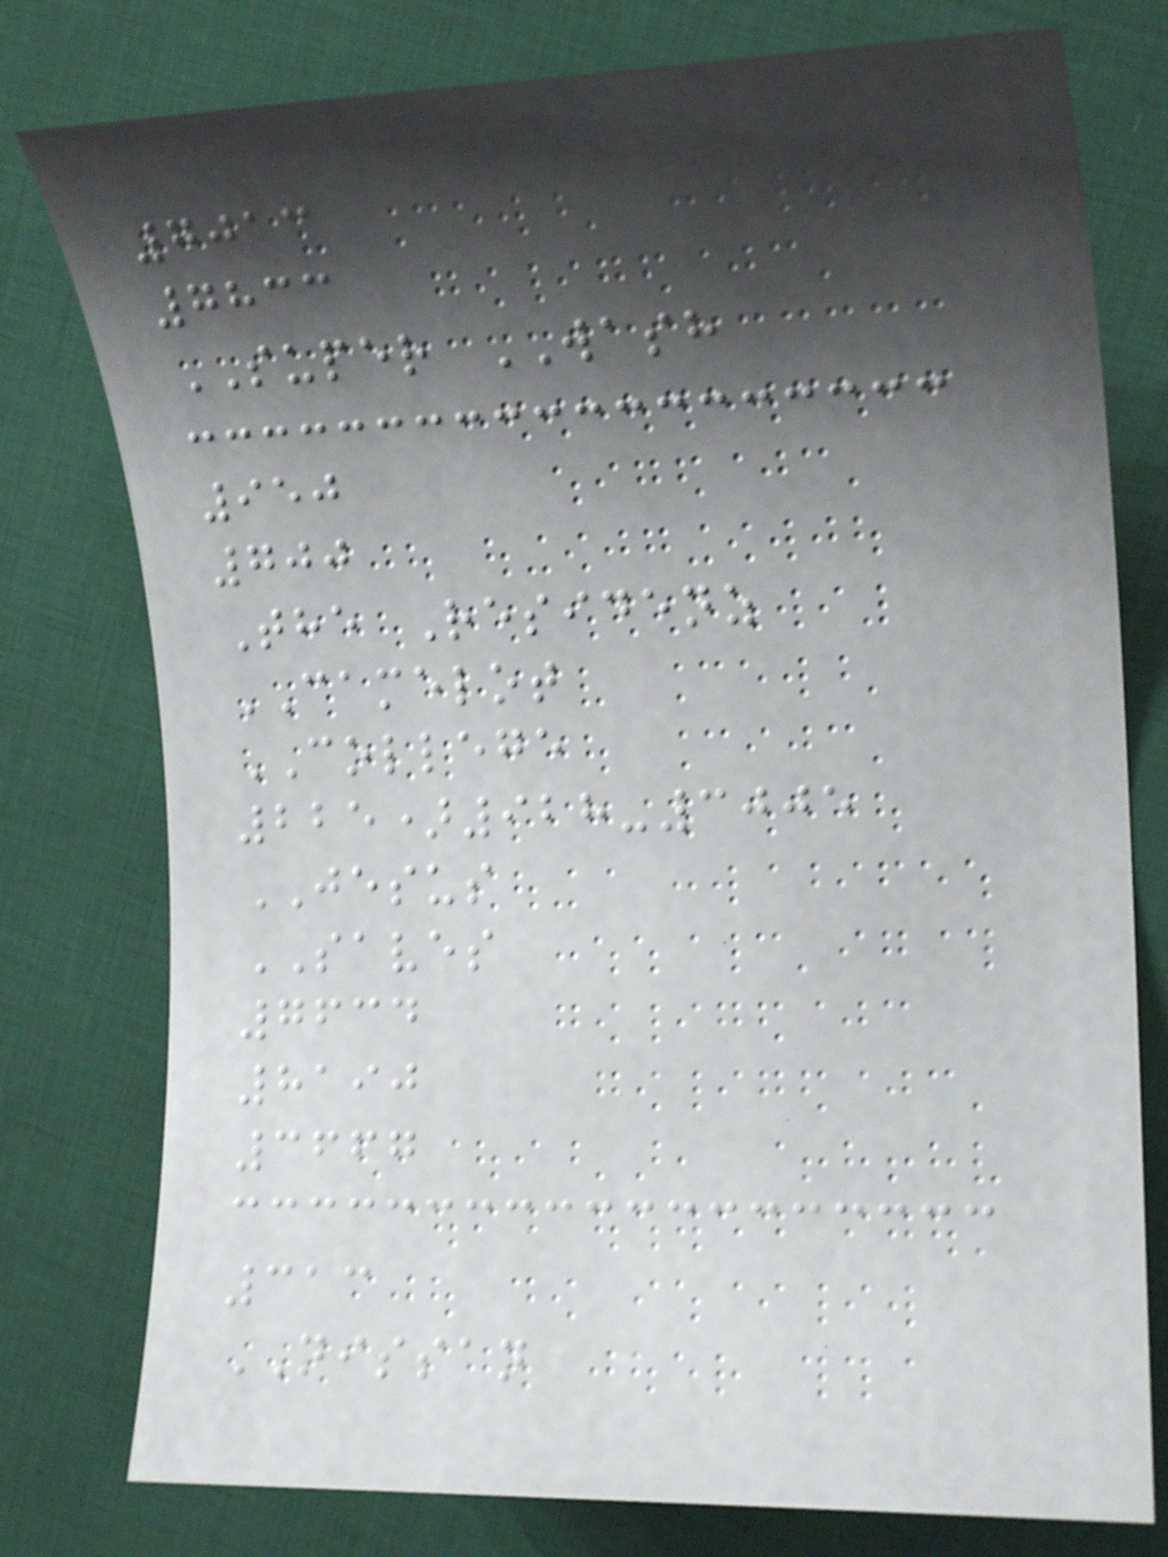7013
7833
SUPER WASH
950
700
The Residenz
CAMELOT
COLLEGE
225)928-3005
JESUS
SAVES
7634
8190
3667
313
NISSAN
